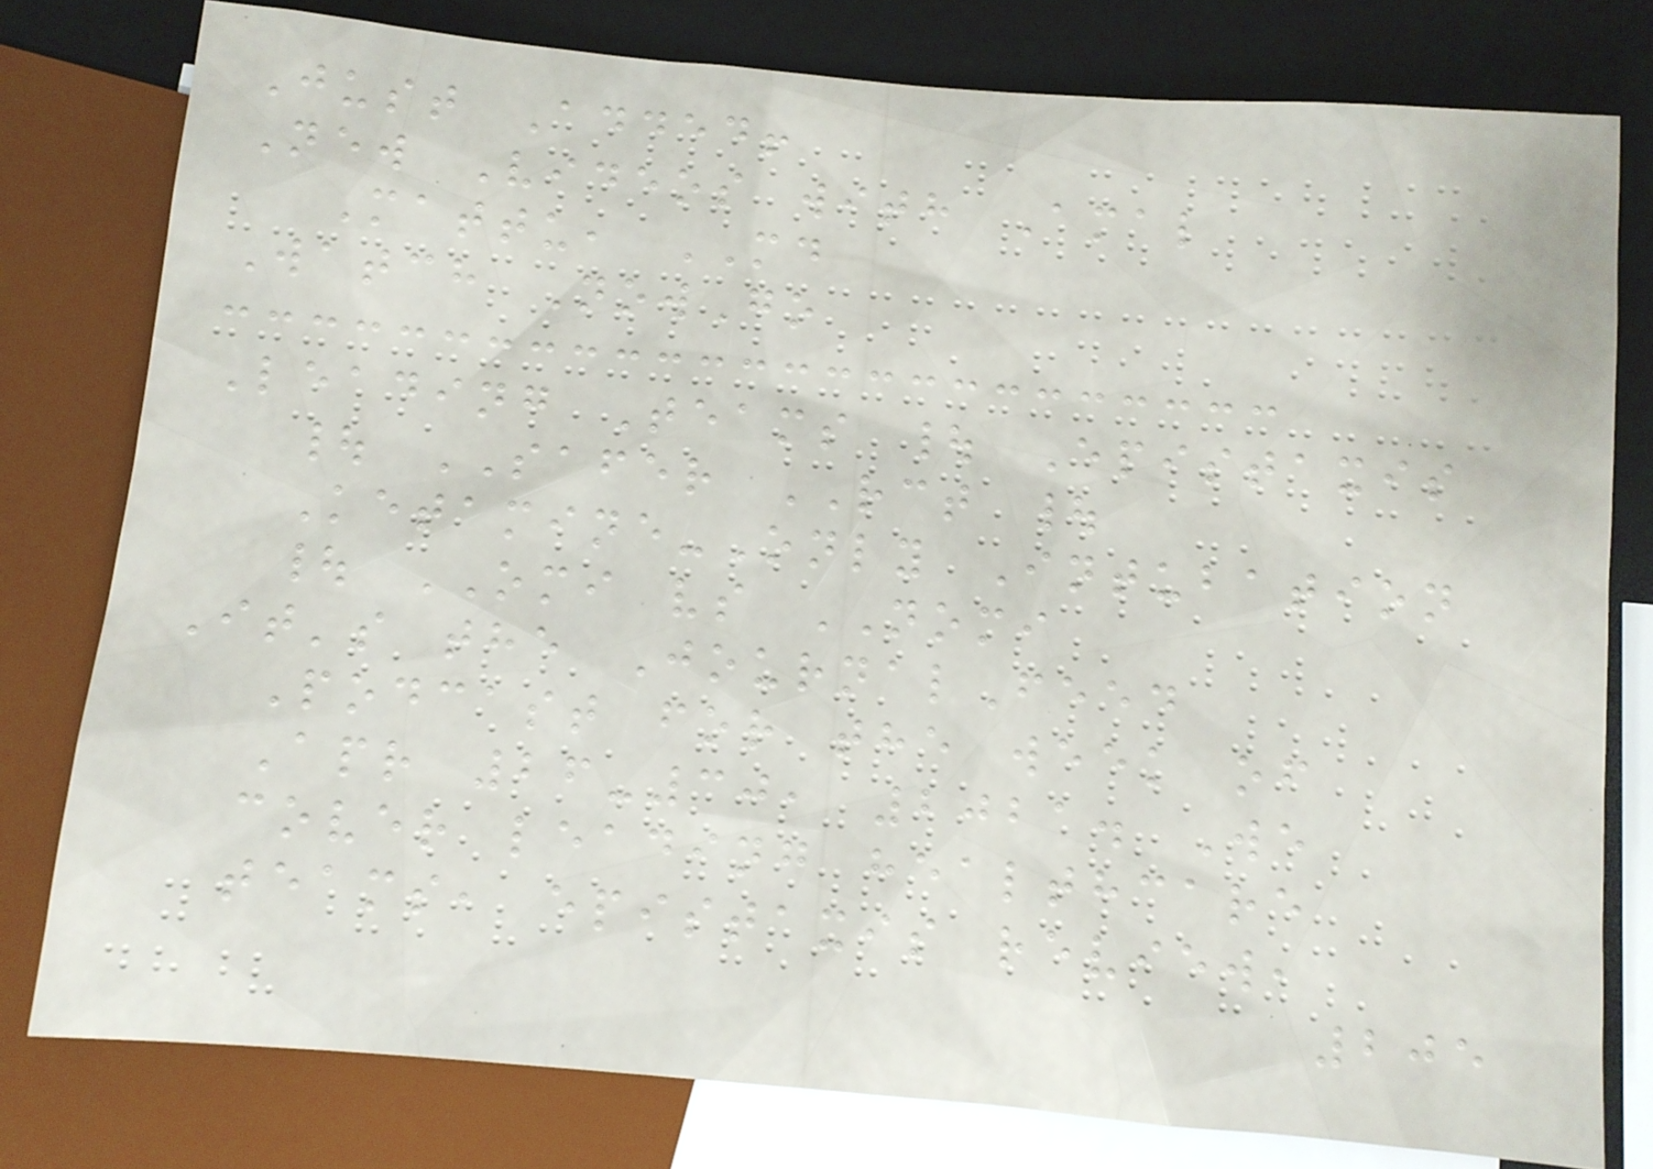Just Added!
New Videos with Amal
Mattu, MD
Watch NowGo
Leading Teams | Epistaxis
| SAFER RCT |
Ketamine-Only Intubation
| OMI vs NOMI
It's the JournalFeed
Podcast for the week of
Apr 26-30, 2021. We
cover leading healthcare
teams, epistaxis review,
205
